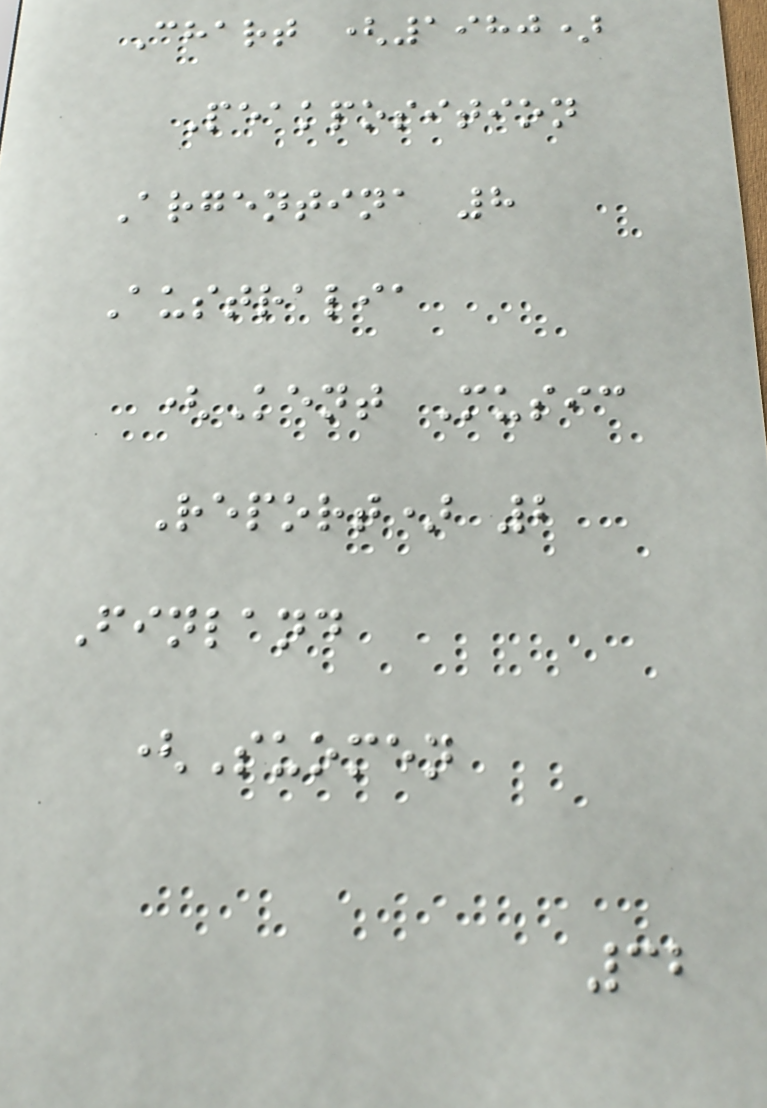Chart (1980)
Peakposition
Argentina 8
Australia
(Kent Music
Report) 2
Finland
(Suomen
32
